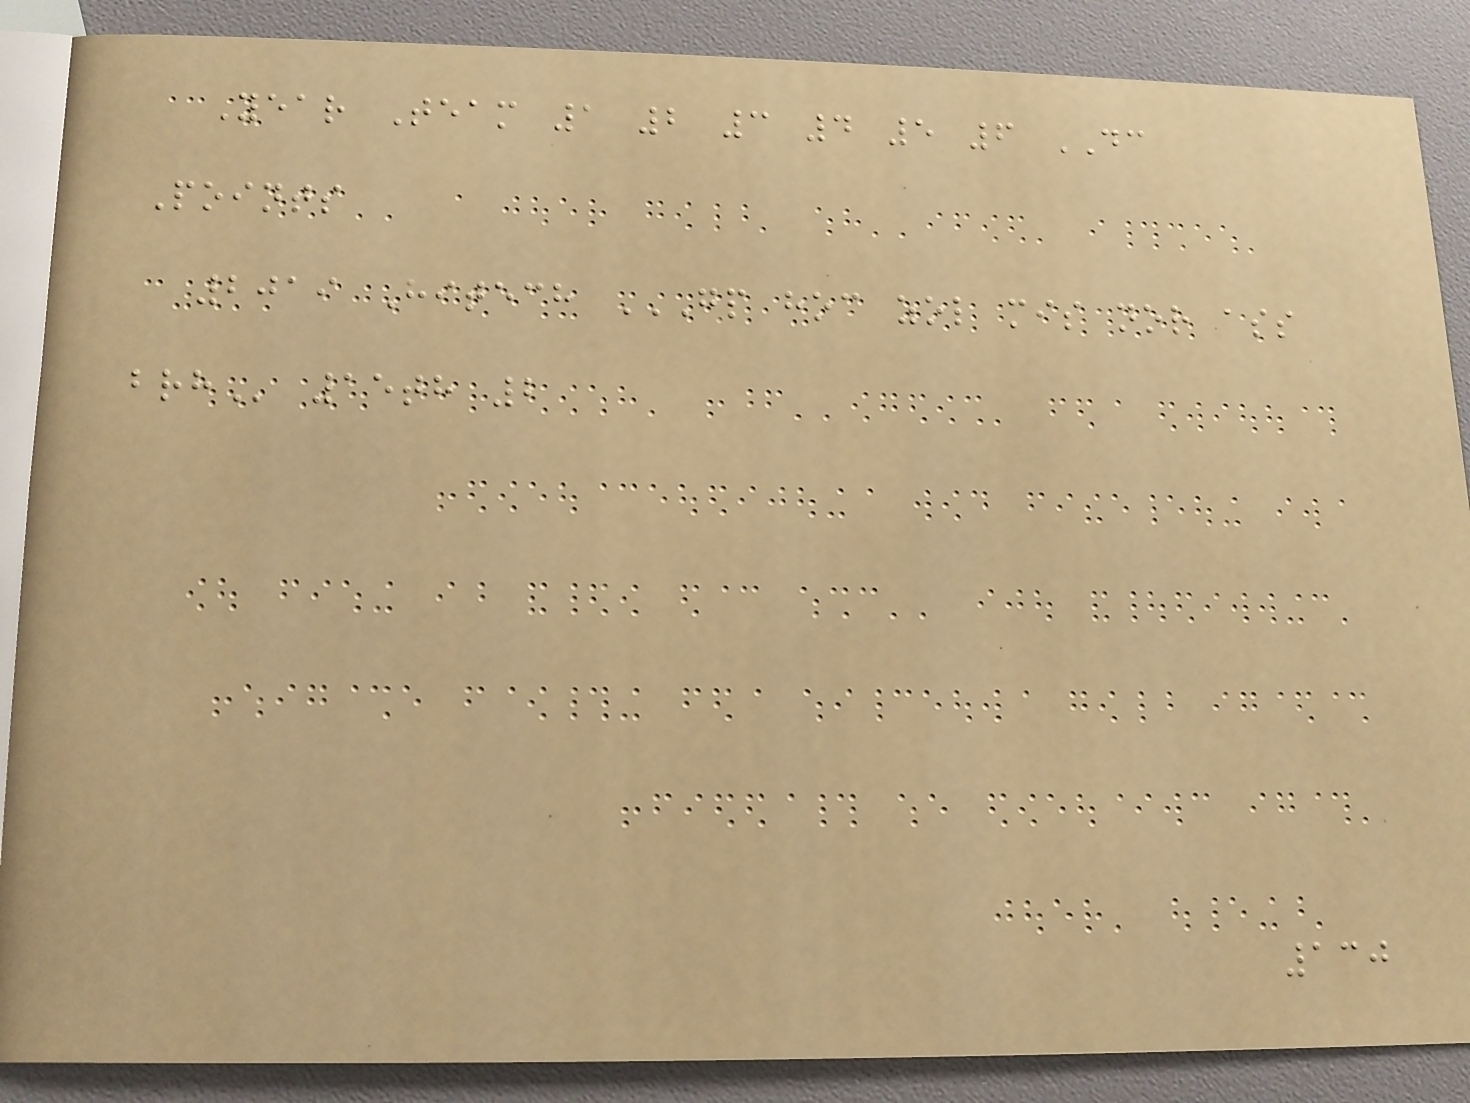Year Team 1 2 3 4 5 6 DC
Points
2019 Hitech GP HOC ZOL MIS NOR ASS
BRH 15th 2
130
